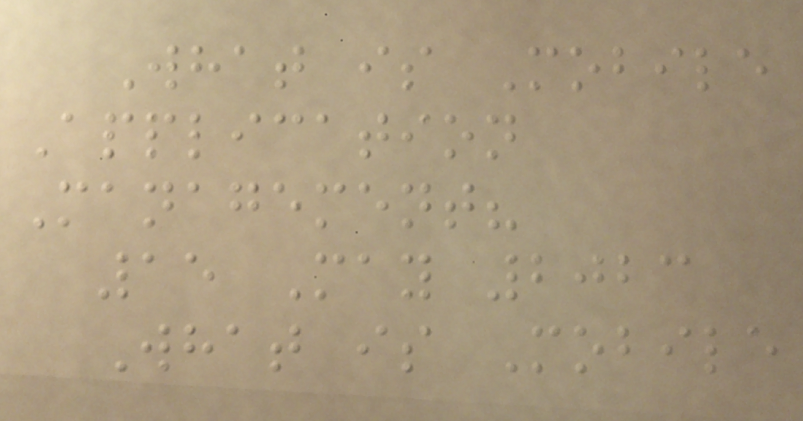What is Mobile
Application
Management?
15 May 2023
What is Mobile
